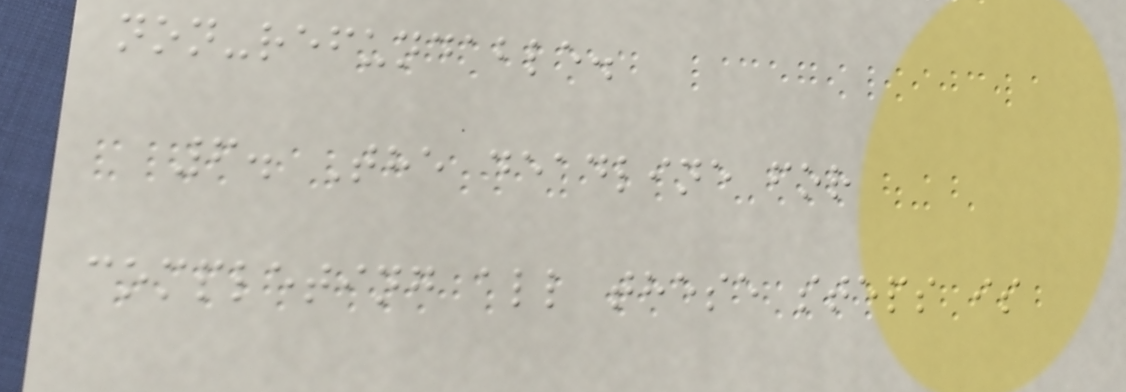non-refundable.
6. The deadline for
completing all these steps is
